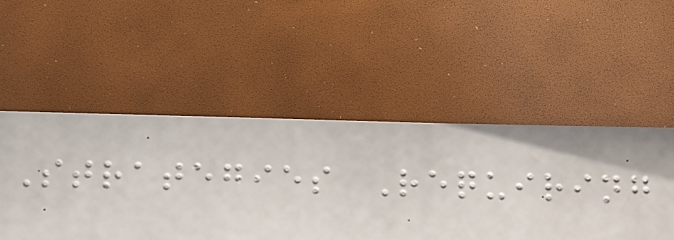Strategies Requiring
